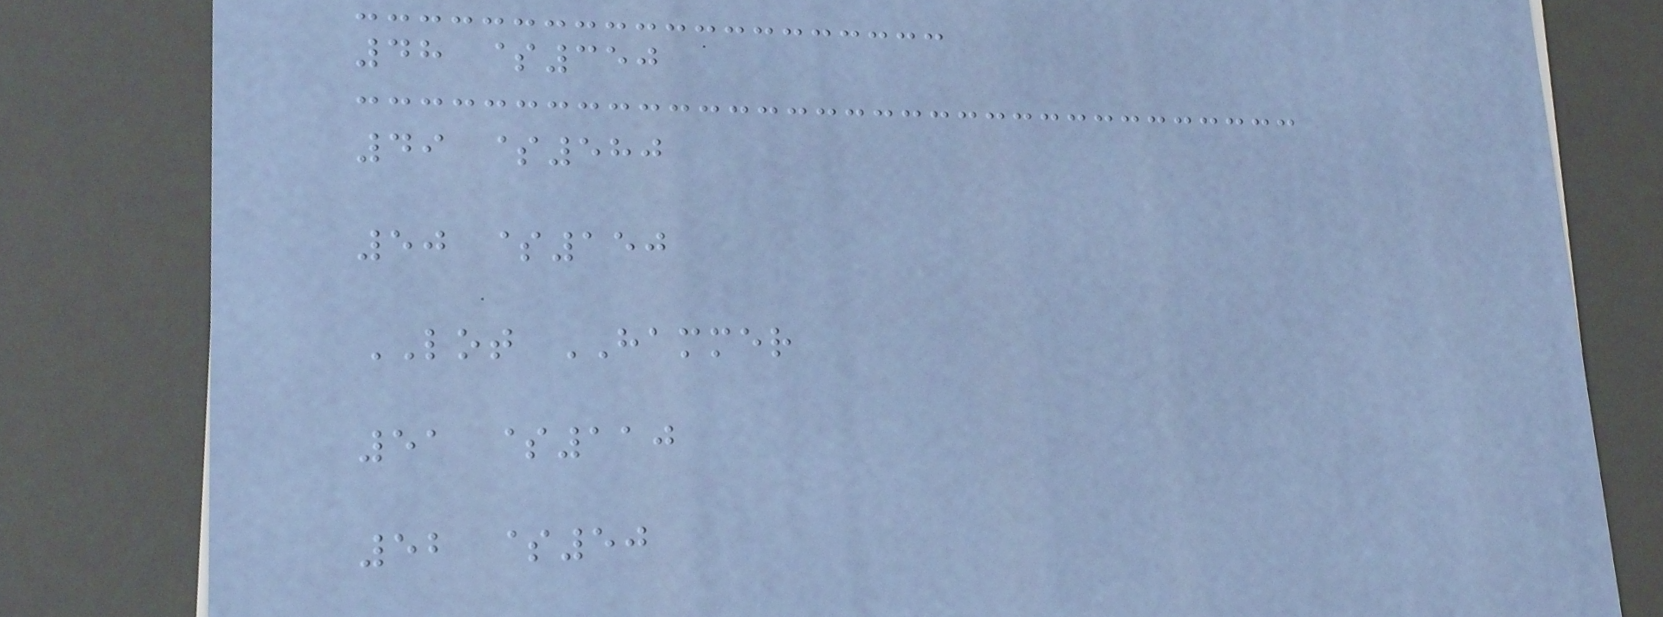48 $350
49 $580
50 $150
LOT HAMMER
51 $110
52 $50
